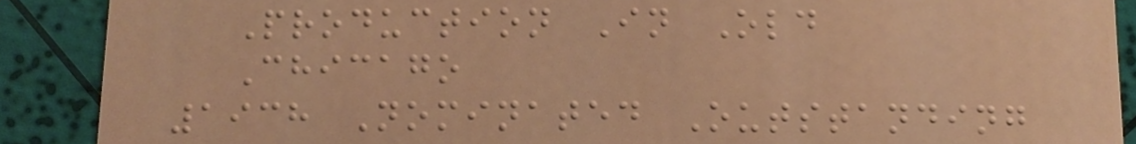Production In Old
Chicago
1938 Nominated Outstanding
